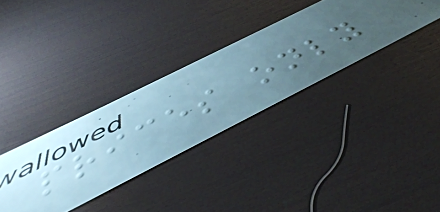prices only
